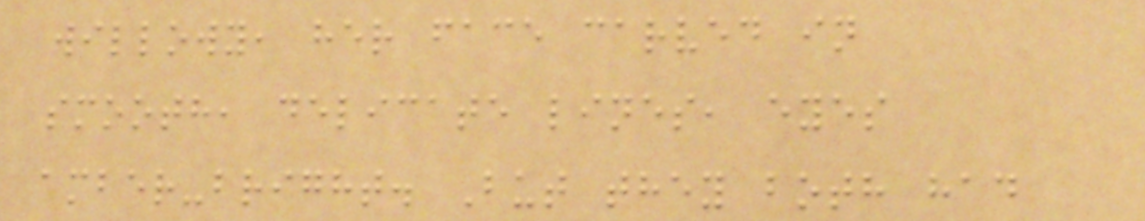willowy, her face carved in
smooth, delicate lines, eyes
amber-bright. But they both had
